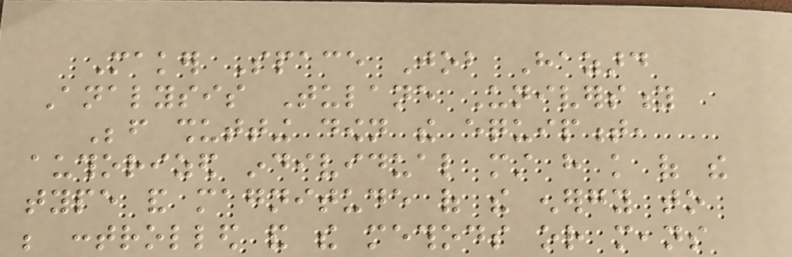Maker Space Job Hazard
Analysis Tulane University
Before shutting down the equipment,
authorized individual must have knowledge of the
type and magnitude of the energy to
be controlled and the methods or means
